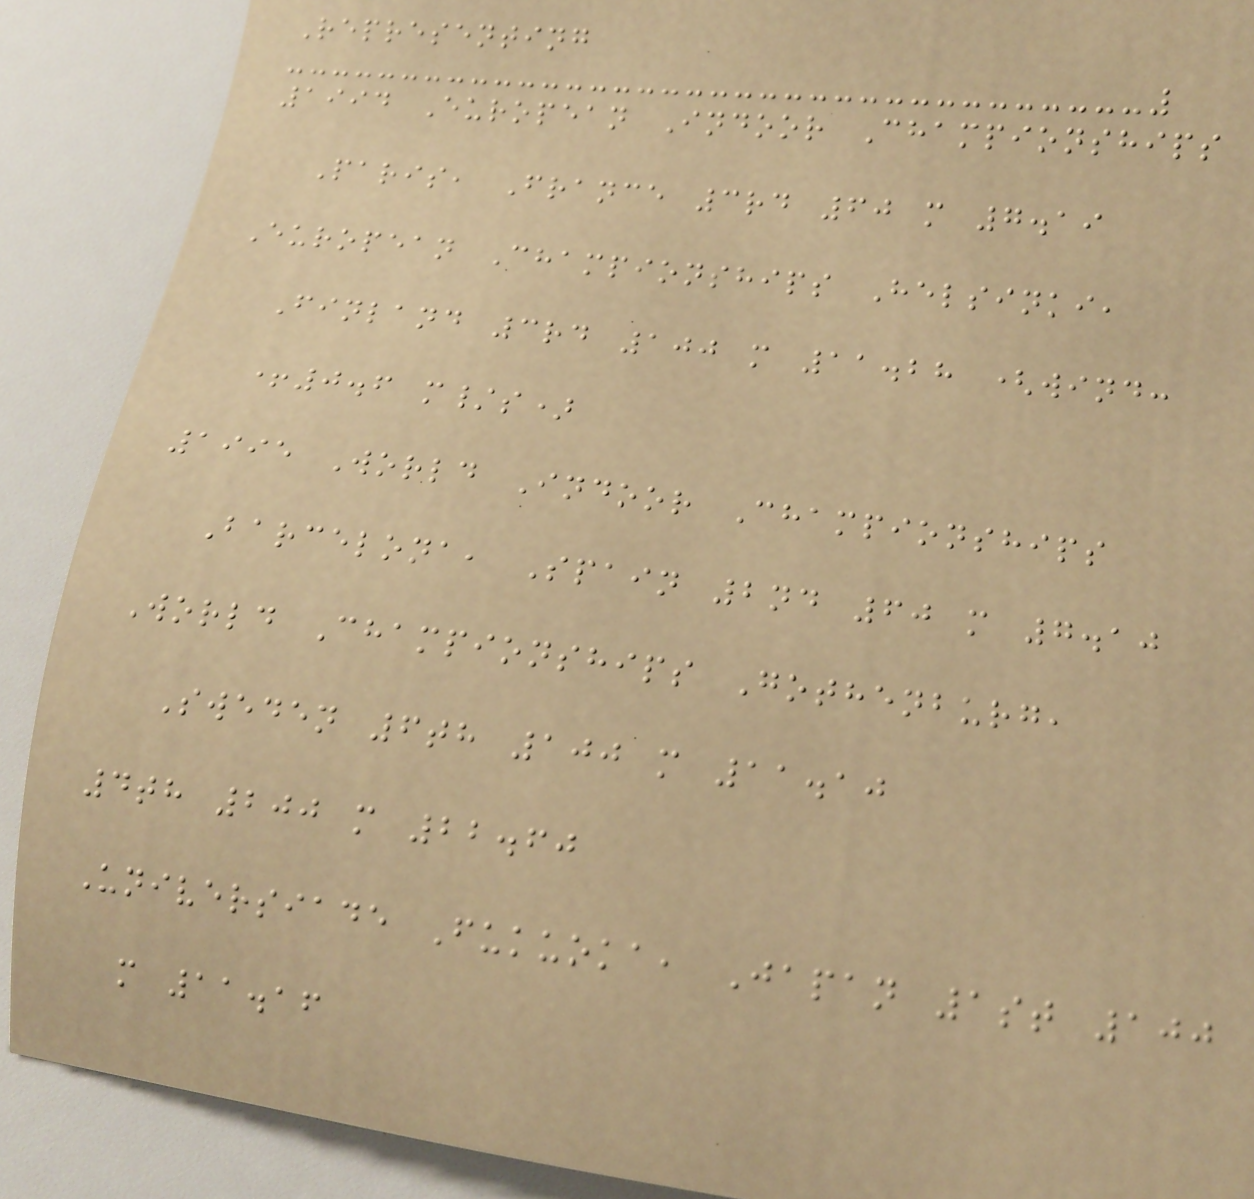Representing
1994 European Indoor Championships
Paris, France 3rd 60 m 7.19
European Championships Helsinki,
Finland 3rd 100 m 11.28 (wind:
+0.6 m/s)
1995 World Indoor Championships
Barcelona, Spain 2nd 60 m 7.10
World Championships Gothenburg,
Sweden 6th 100 m 11.10
4th 200 m 22.60
Universiade Fukuoka, Japan 1st 100
m 11.16
